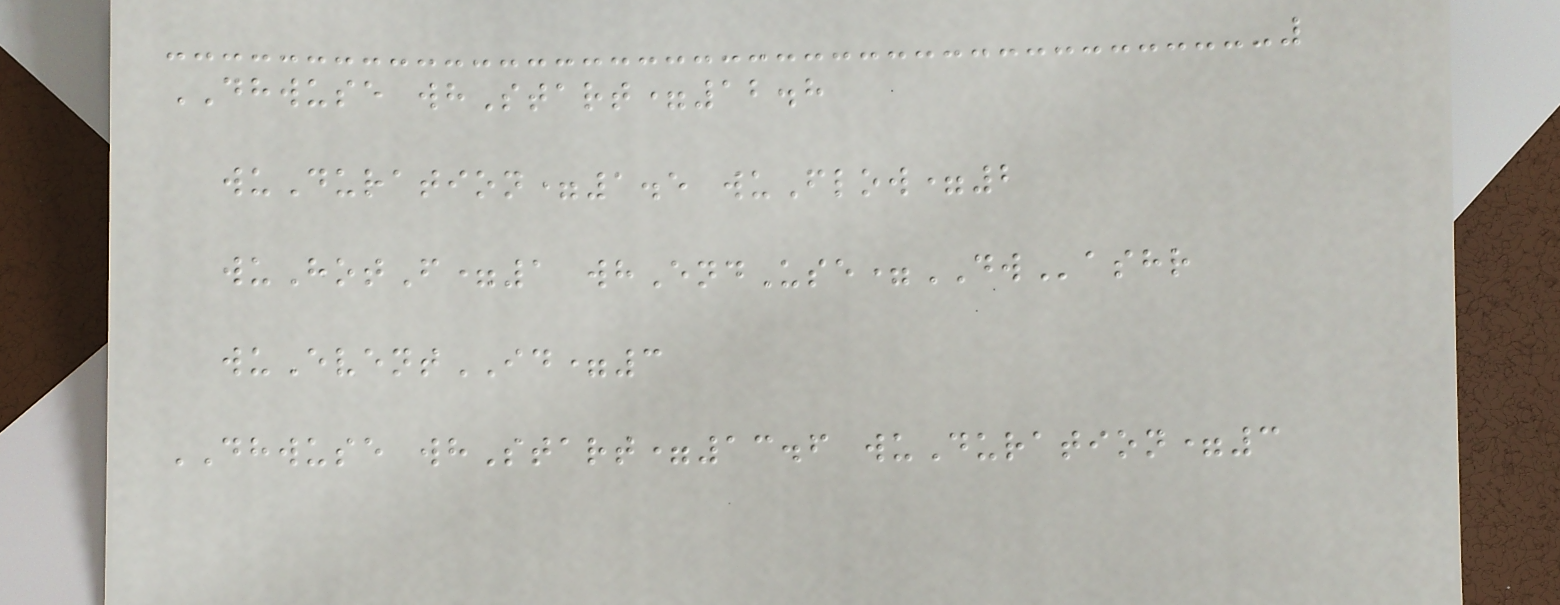DHWUSE whStart=12.8
wuDuration=1.5 wuFlow=2
wuHotF=1 whEndUse=DWashr
wuEventID=3
DHWUSE whStart=13.6 wuDuration=3
